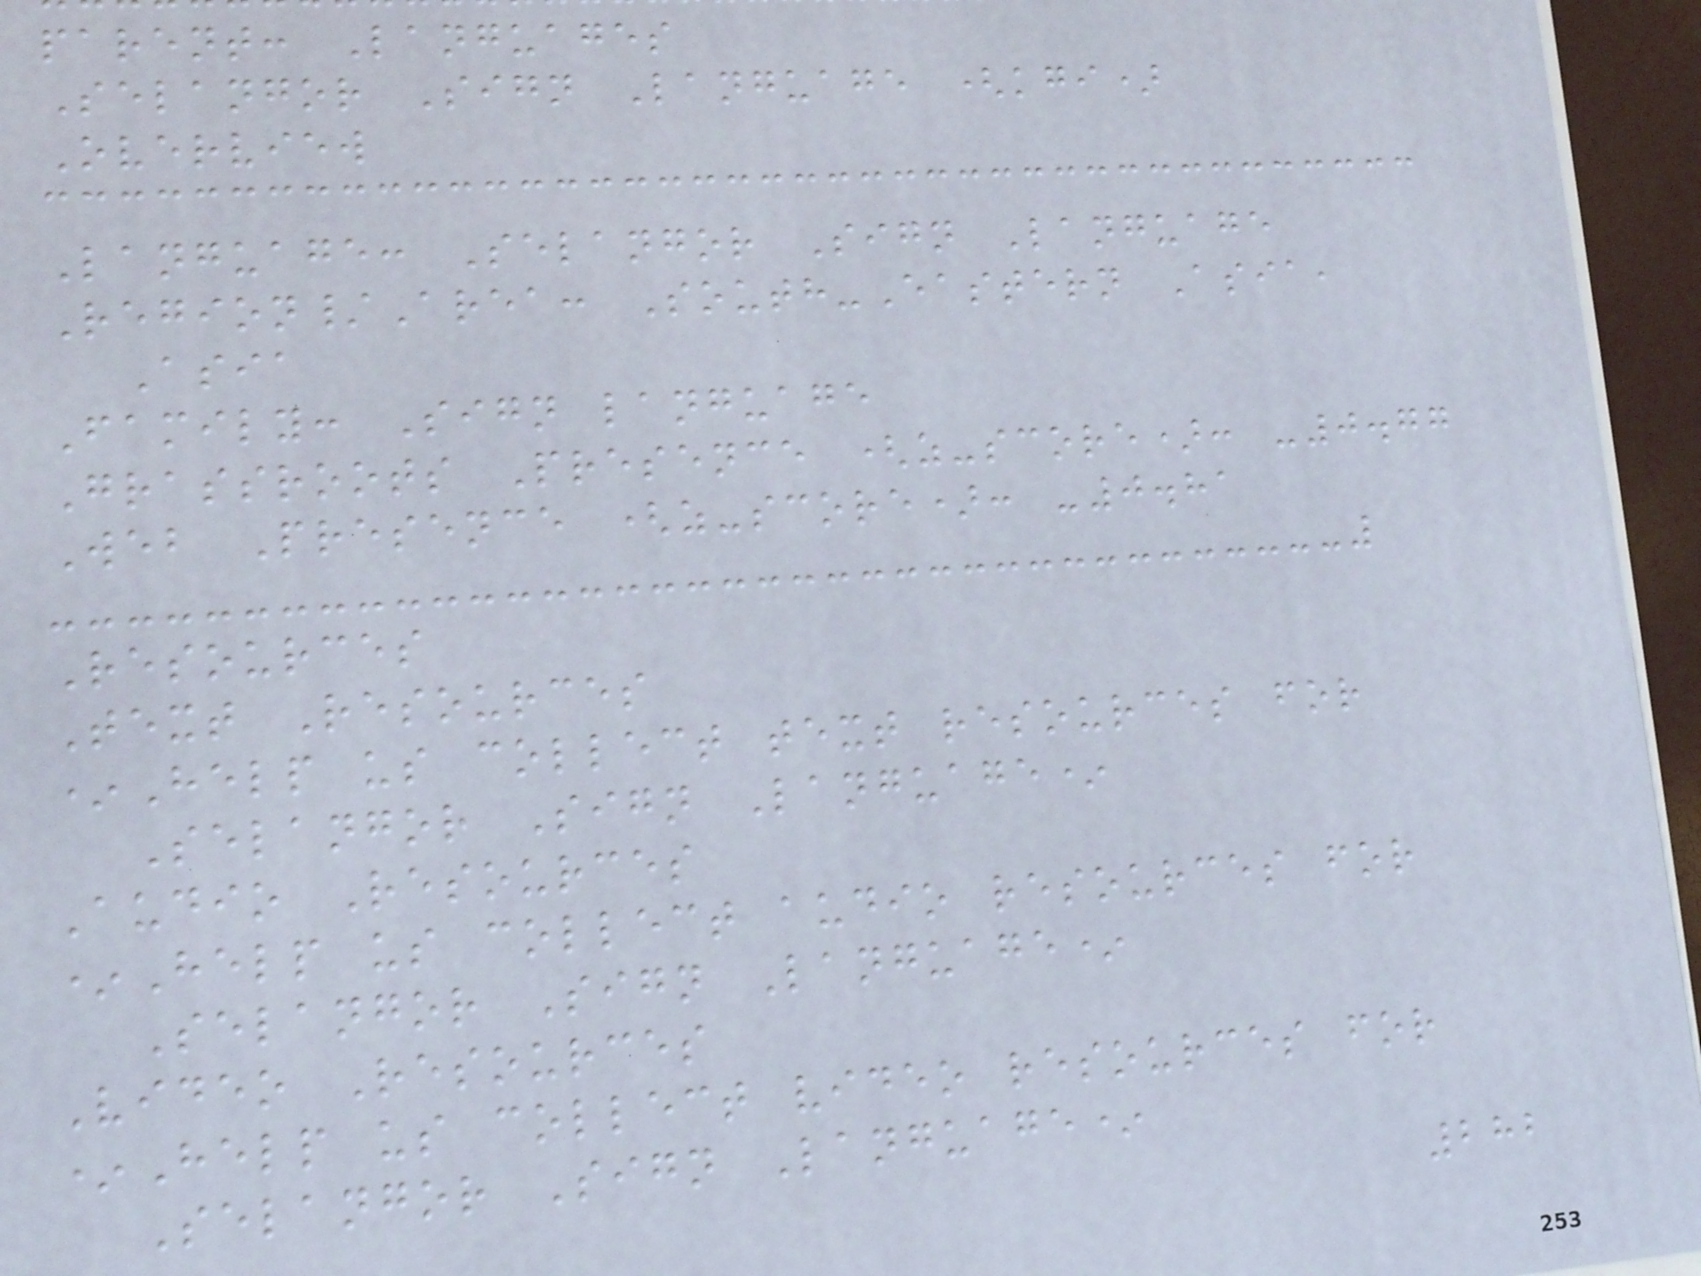parent: Languages
Selangor Sign Language (kgi)
Overview
Language: Selangor Sign Language
Region/Area: South-Eastern Asia,
Asia
Family: Sign language
Grassroots Presence (z-score): -0.77
Web Presence (z-score): -0.81
Resources
Text Resources
*Help us collect text resources for
Selangor Sign Language*
Audio Resources
*Help us collect audio resources for
Selangor Sign Language*
Video Resources
*Help us collect video resources for
Selangor Sign Language*
282
